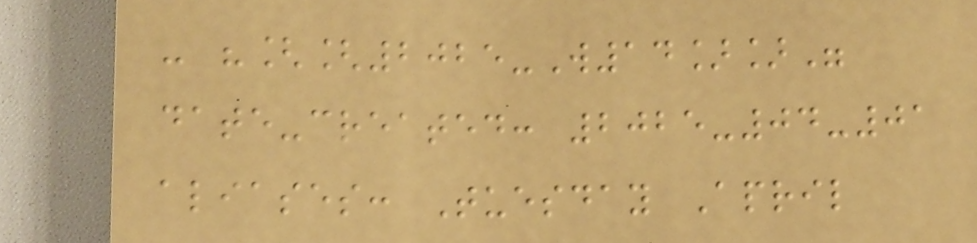- "[[2025-W14]]"
date-created: 2025-04-01
aliases: Tuesday April
